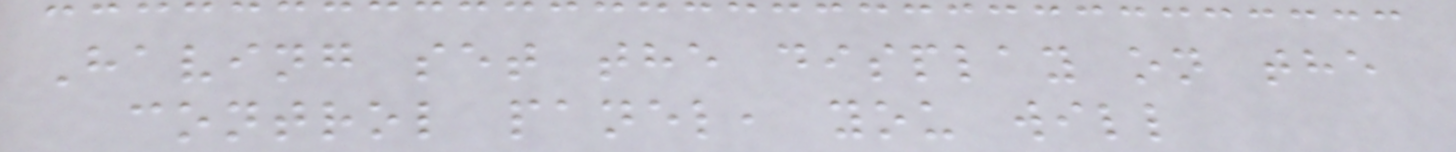Having set the display on the
control panel, you will
